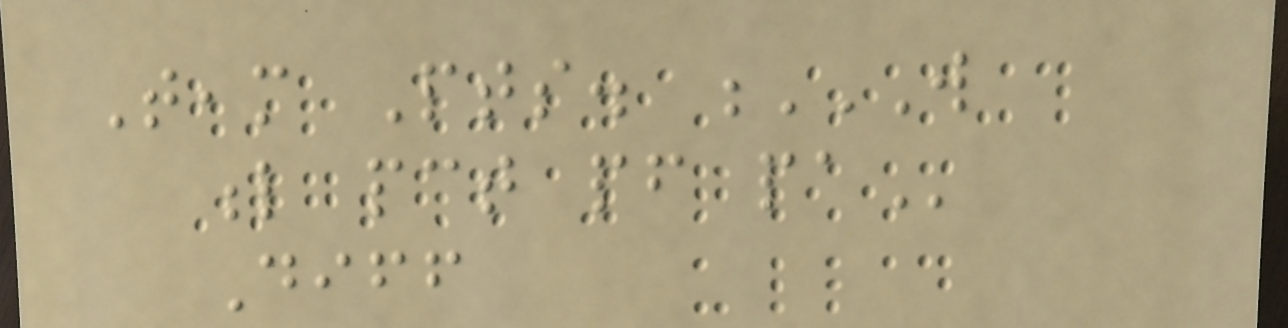Team Pts. W
L PCT PF PA
Diff
